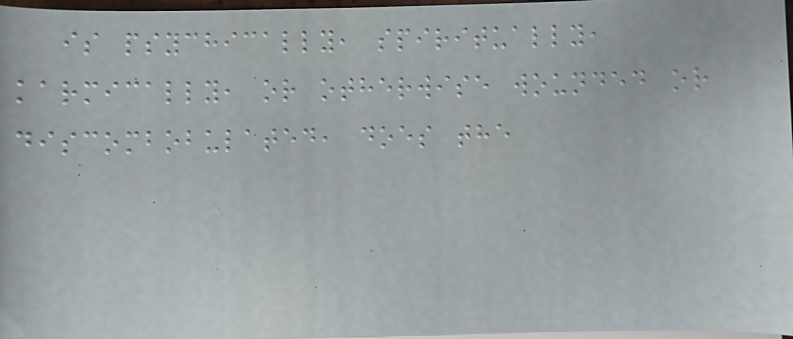is psychically, spiritually,
karmically, or otherwise wounded or
discombobulated, does the
